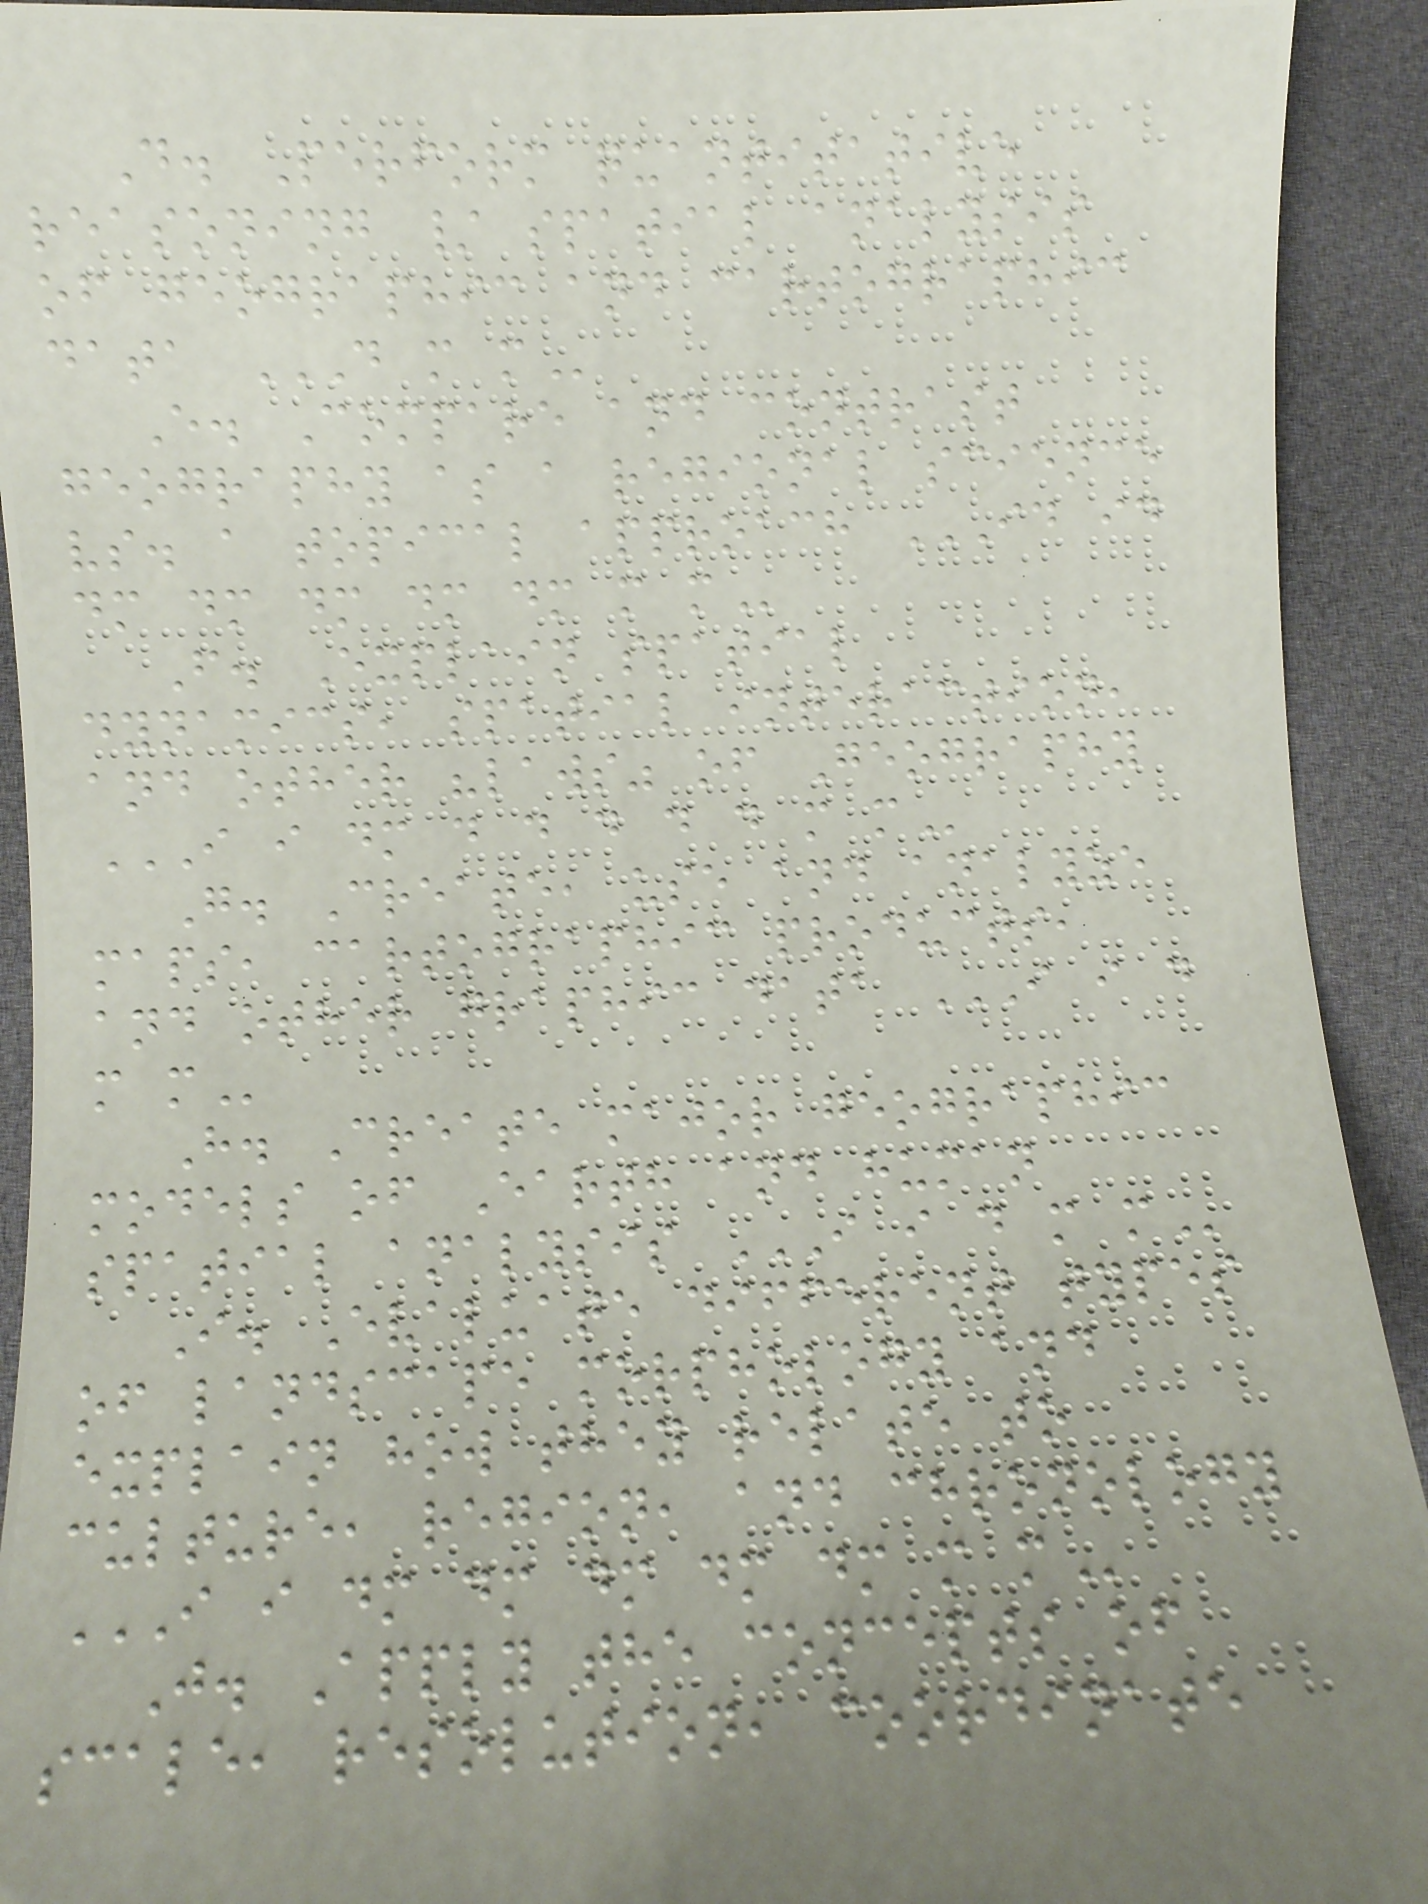D. Perform quantitative
reasoning / spatial analysis
of geographic and cartographic
data D M M
E. Compare and contrast
geography as a regional science
vs. a topical approach ID ID
DM DM DM DM DM M M
F. Explain spatial
dynamics, spatial interaction,
and other "laws" of Geography
I I DM D D D D D M M
G. Create, use and analyze
maps, cartographic products,
and other graphic data I I D
M M
H. Create major geographic
models of Earth and human
spatial analysis I I D M M
I. Evaluate different types
of landscape morphology and
explain how they relate to
culture, region, and chronology
I I DM DM DM DM DM M M
J. Apply the concepts of
scale, resolution, coordinate
